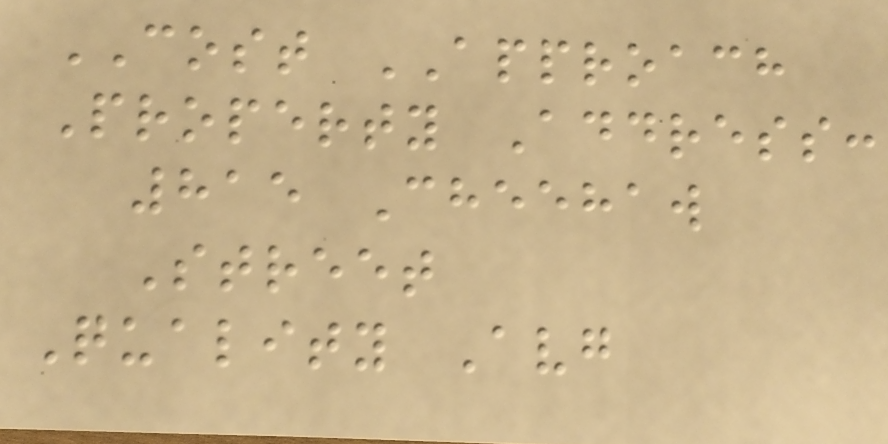COST APPROACH
Property Address:
815 Cheehaw
Street
Quality Avg
